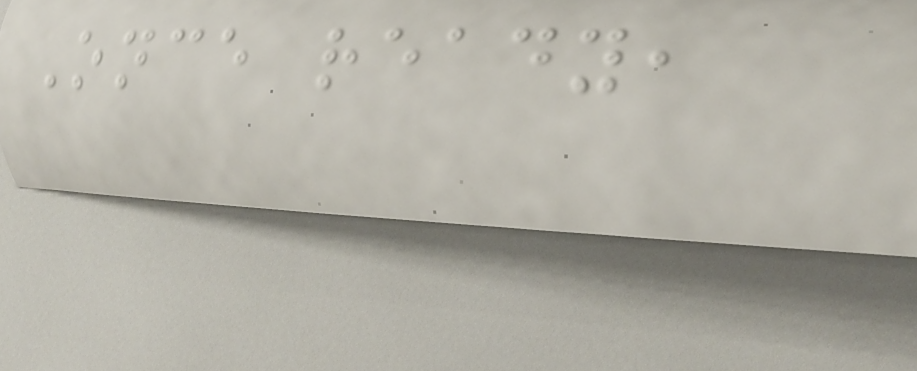Once ready,
